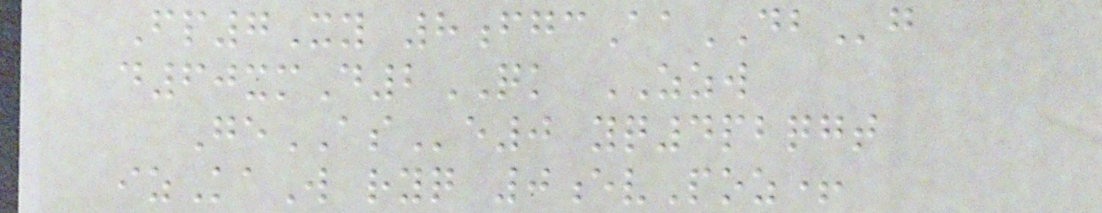Fp7Xy 8fgcAaDBg
d60xmD2QK ZZW
GeASe0 yq4pbqgt
izKaW ryq 0evPoz+
